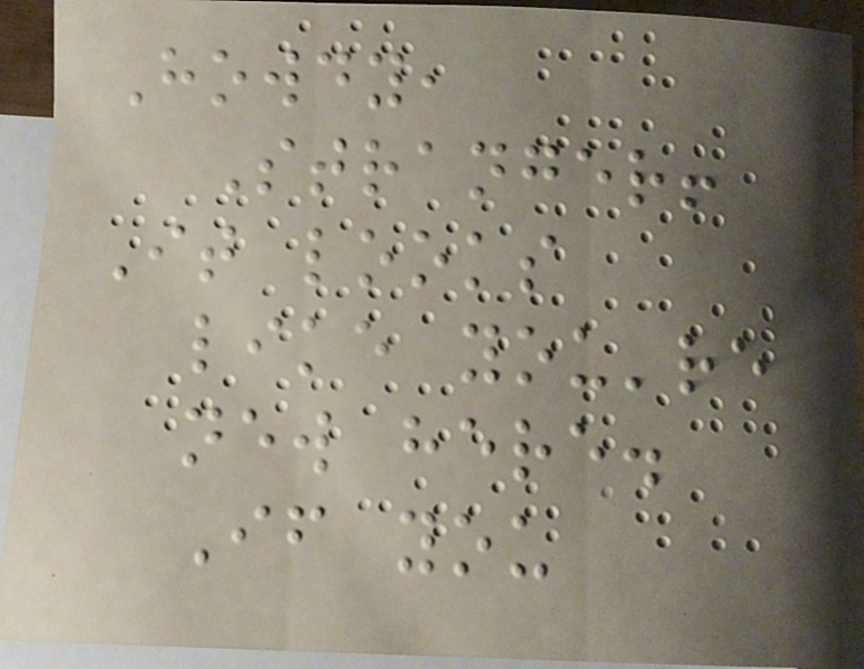Howdy,
Stranger!
It looks
like you're
new here.
If you
